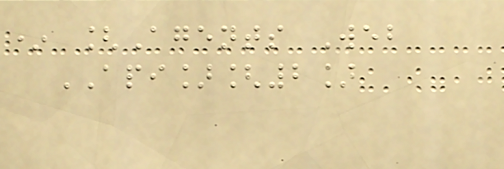* [Agents Web
API][2]
